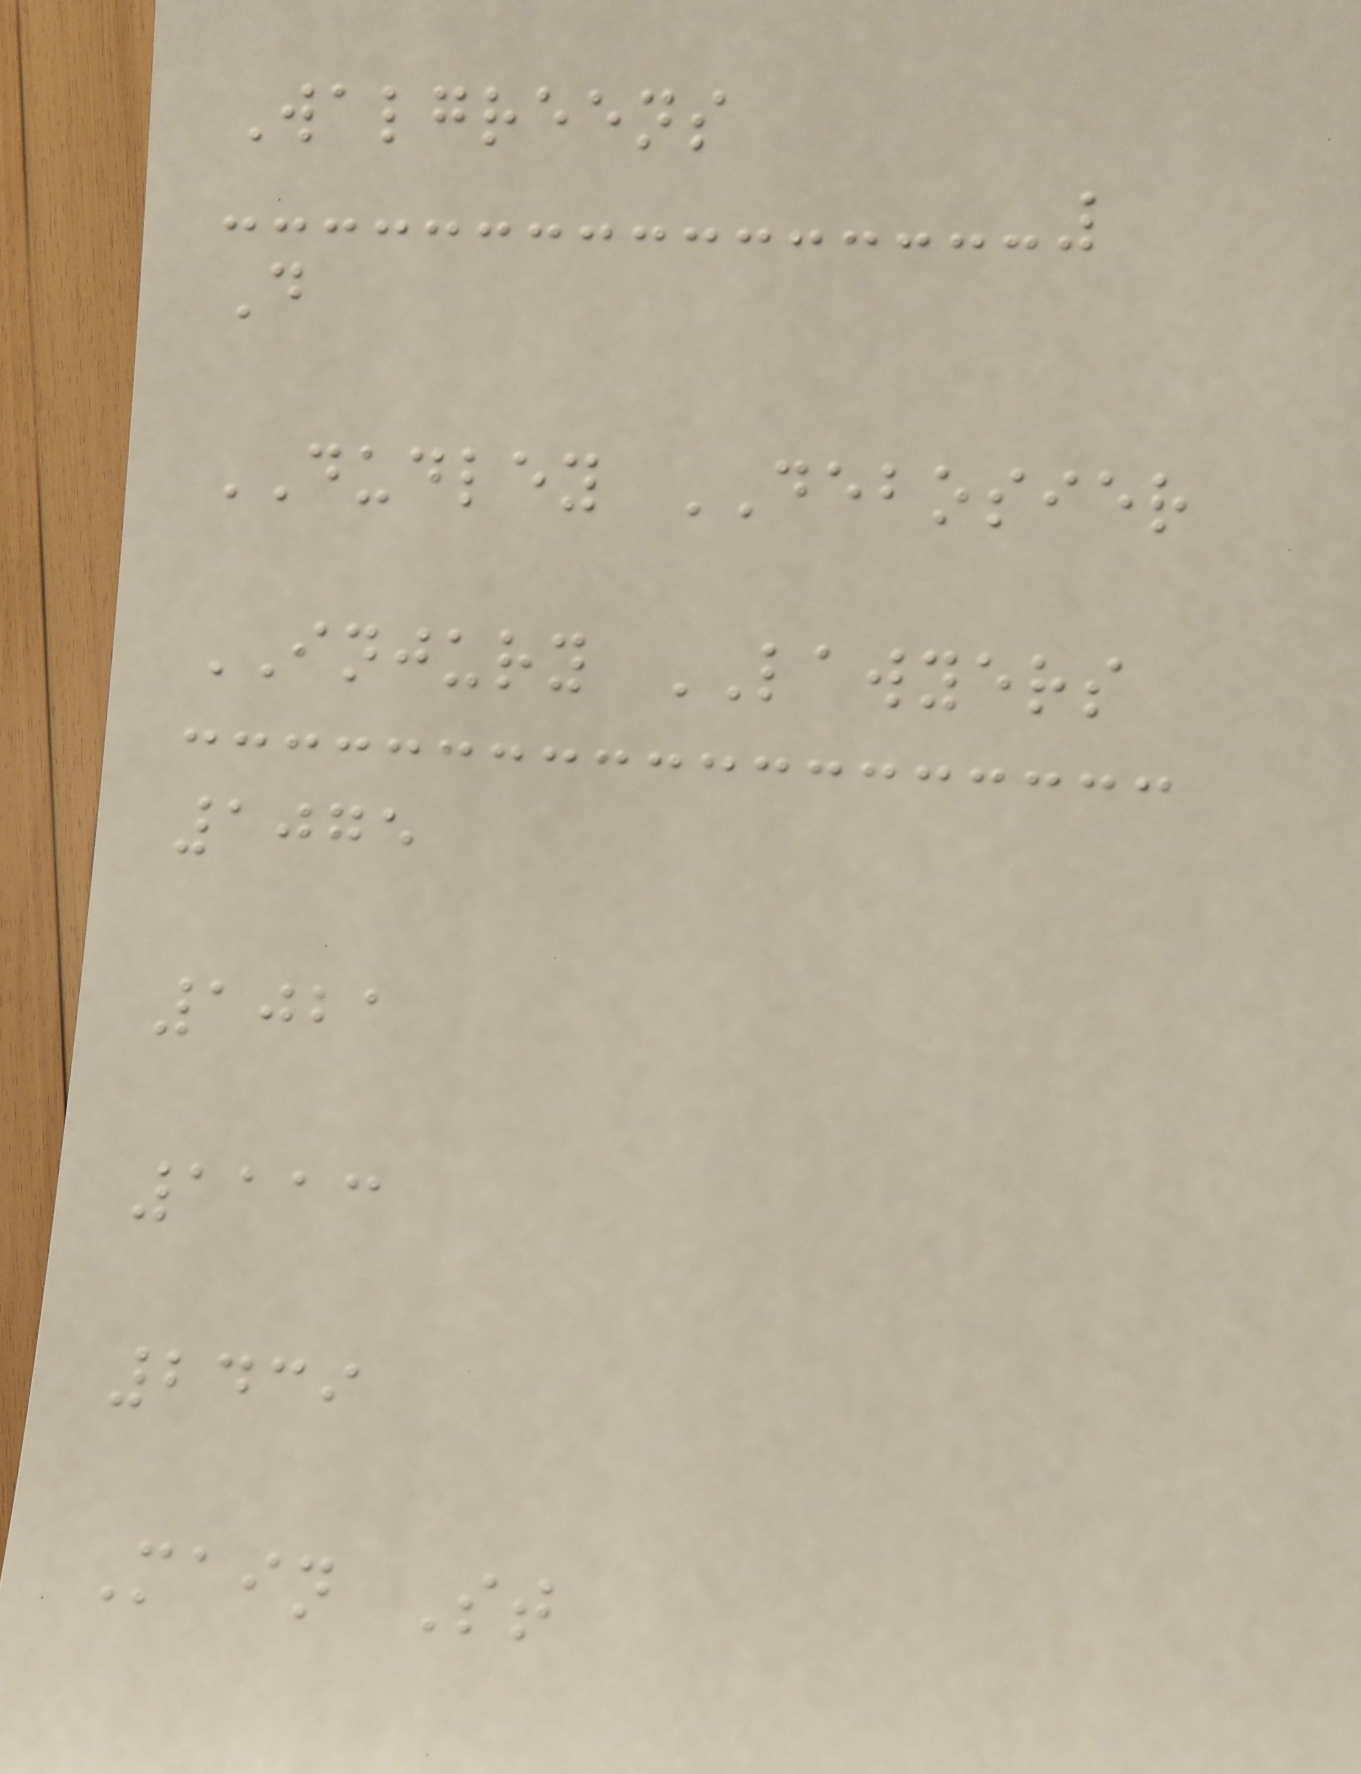Walgreens
D
DUDLEY DEBOSIER
INJURY LAWYERS
1075
1021
1113
2439
Main St
